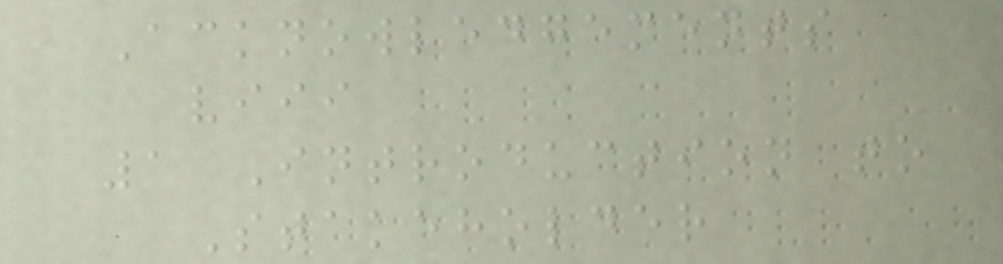Acknowledgements
viii
1 Introduction to
Stakeholder
